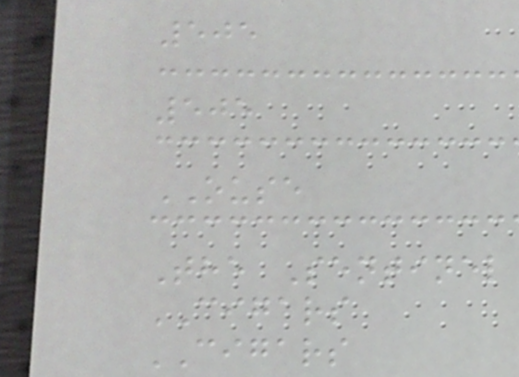505
505
OUSE
The Sentinel
CIGARS
CIGARS
